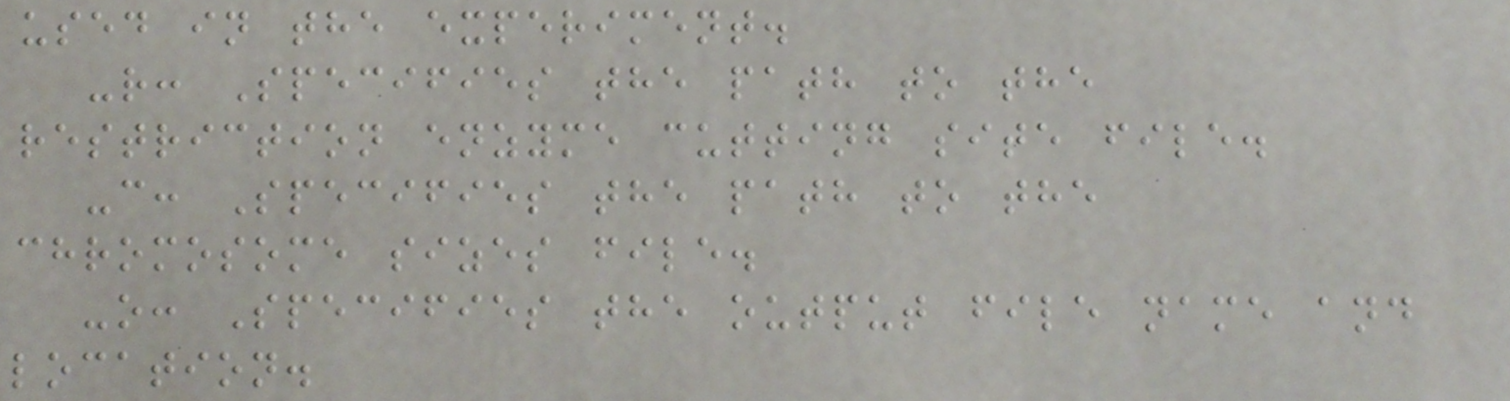used in the experiment.
-r: Specifies the path to the
restriction enzyme cutting site file.
-c: Specifies the path to the
chromosome sizes file.
-o: Specifies the output file name and
location.
